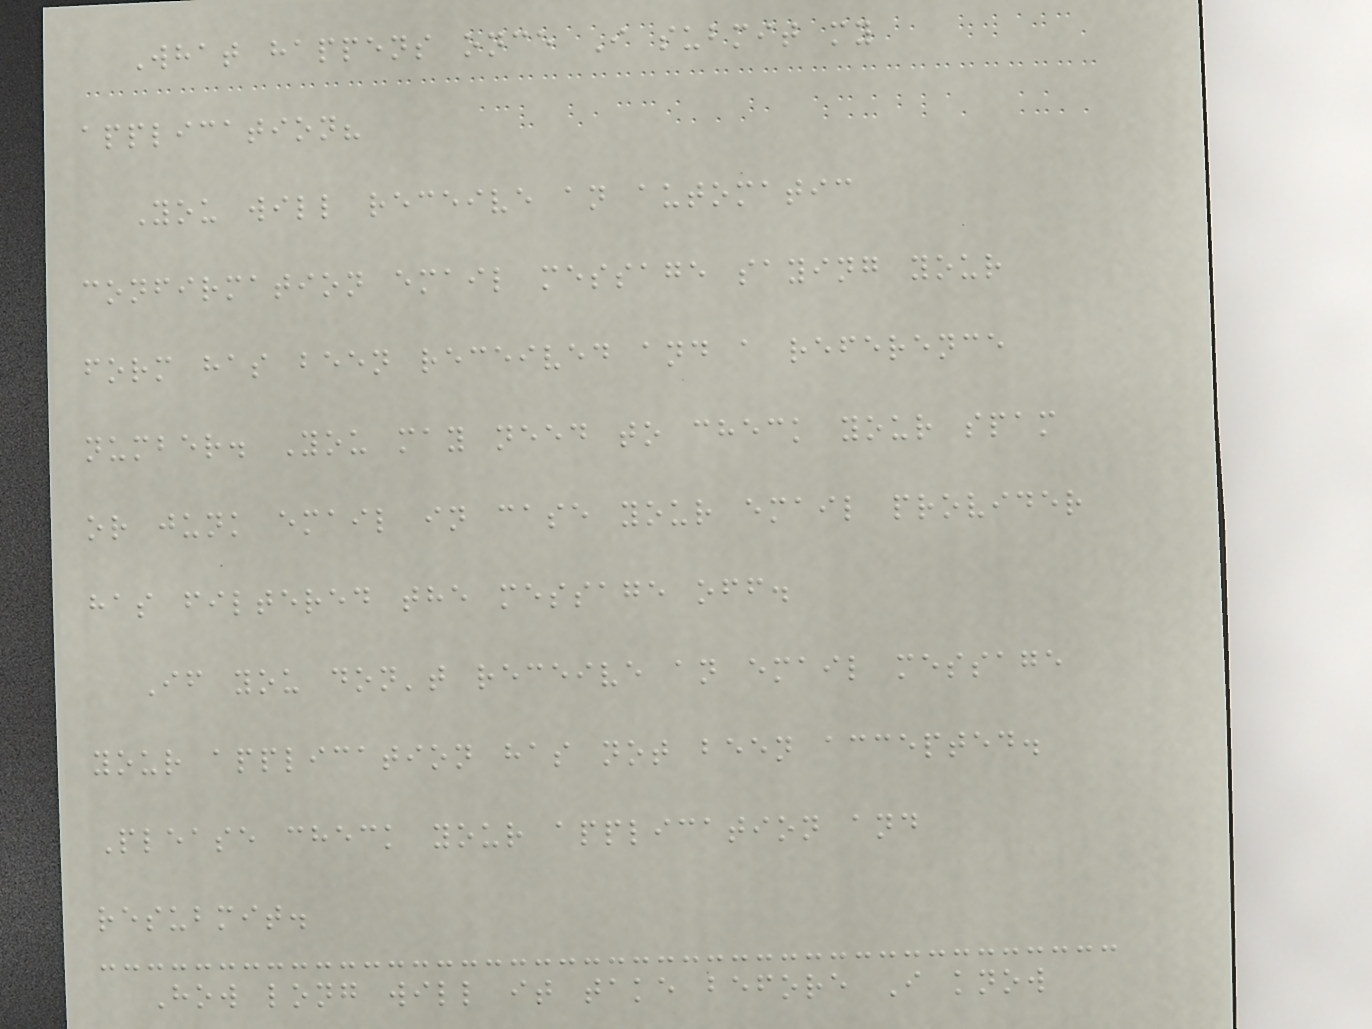What happens once I submit my
application?
You will receive an automatic
confirmation email message saying your
form has been received and a reference
number. You may need to check your spam
or junk email in case your email provider
has filtered the message off.
If you don't receive an email message
your application has not been accepted.
Please check your application and
resubmit.
How long will it take before I know
